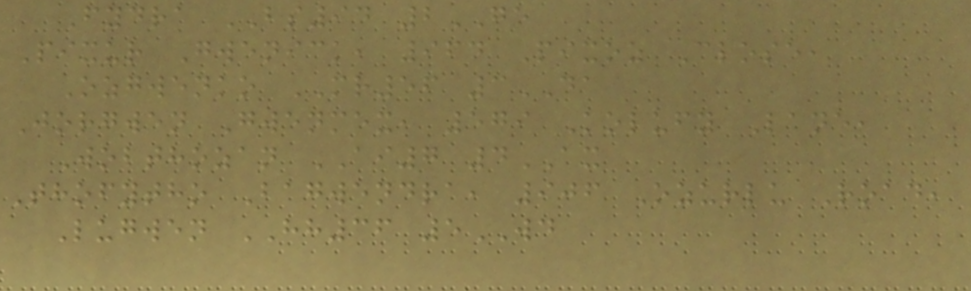Fydra BS94 2GE
Pixur Gwenick, 964 Pixoz Close,
Ozgwenko MR56 3DA
Jorgwen Gwenmex, 579 Kolufy Lane,
Wobthozan AI7 4AX
Thofytho Bagwendra, 906 Ozurlu Road,
Lugwen HH36 5WD
